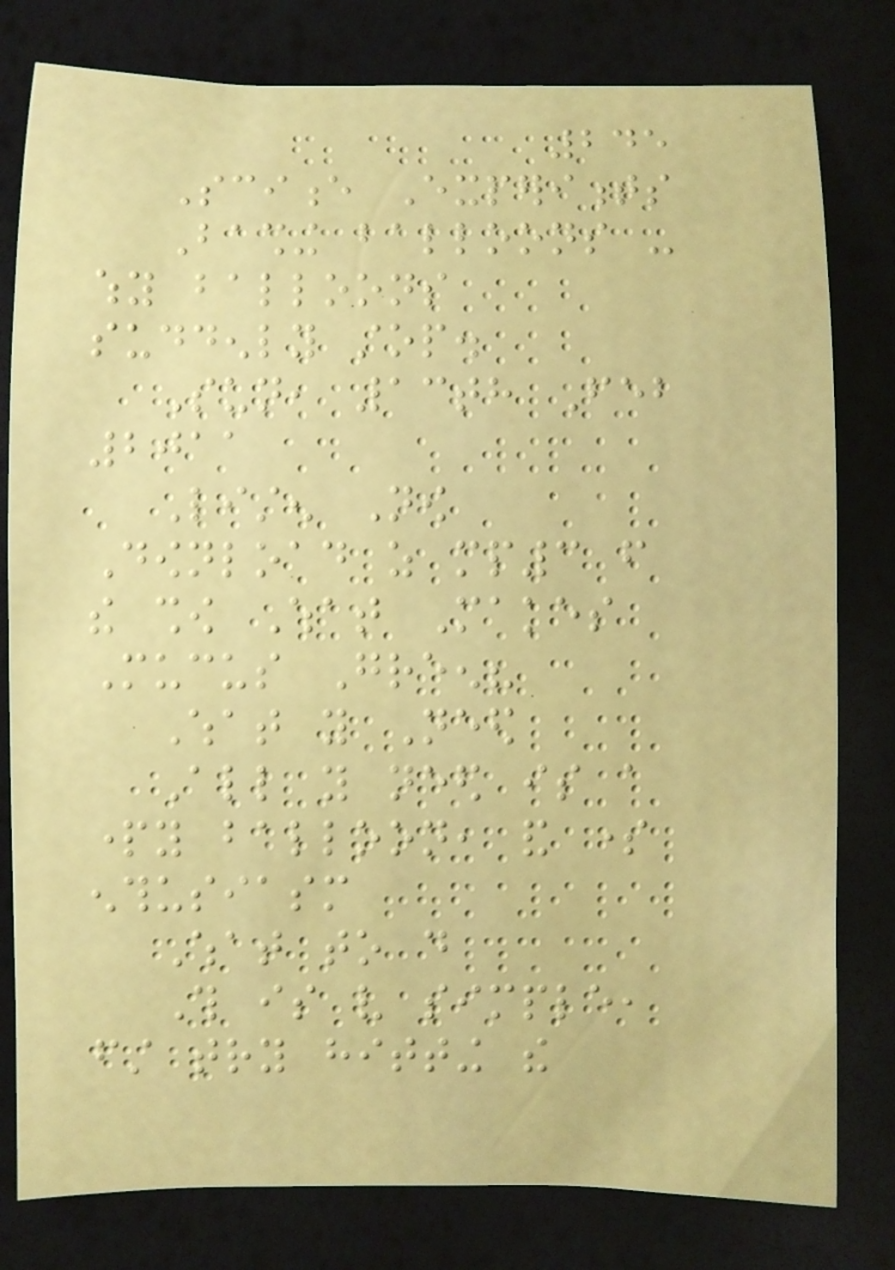245
Science Experiments
Bashing balloons -
why balloons
suddenly stop.
Sun, 13th Feb
2011
Listen Now
Download as mp3 from
the show What Makes
Mucus Green?
What you Need
All you need is a
party balloon, and some
enthusiasm
What to do
This is very simple,
first try hitting the
